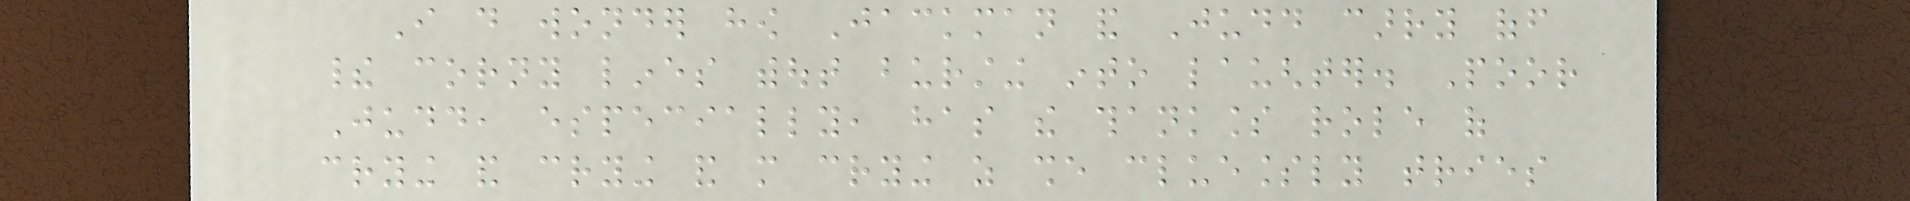I do wonder how Jackman and Judd carry off
their corny lines without bursting into laughter. Poor
Judd, especially, has the thankless role of
crying and crying and more crying as she cluelessly tries
